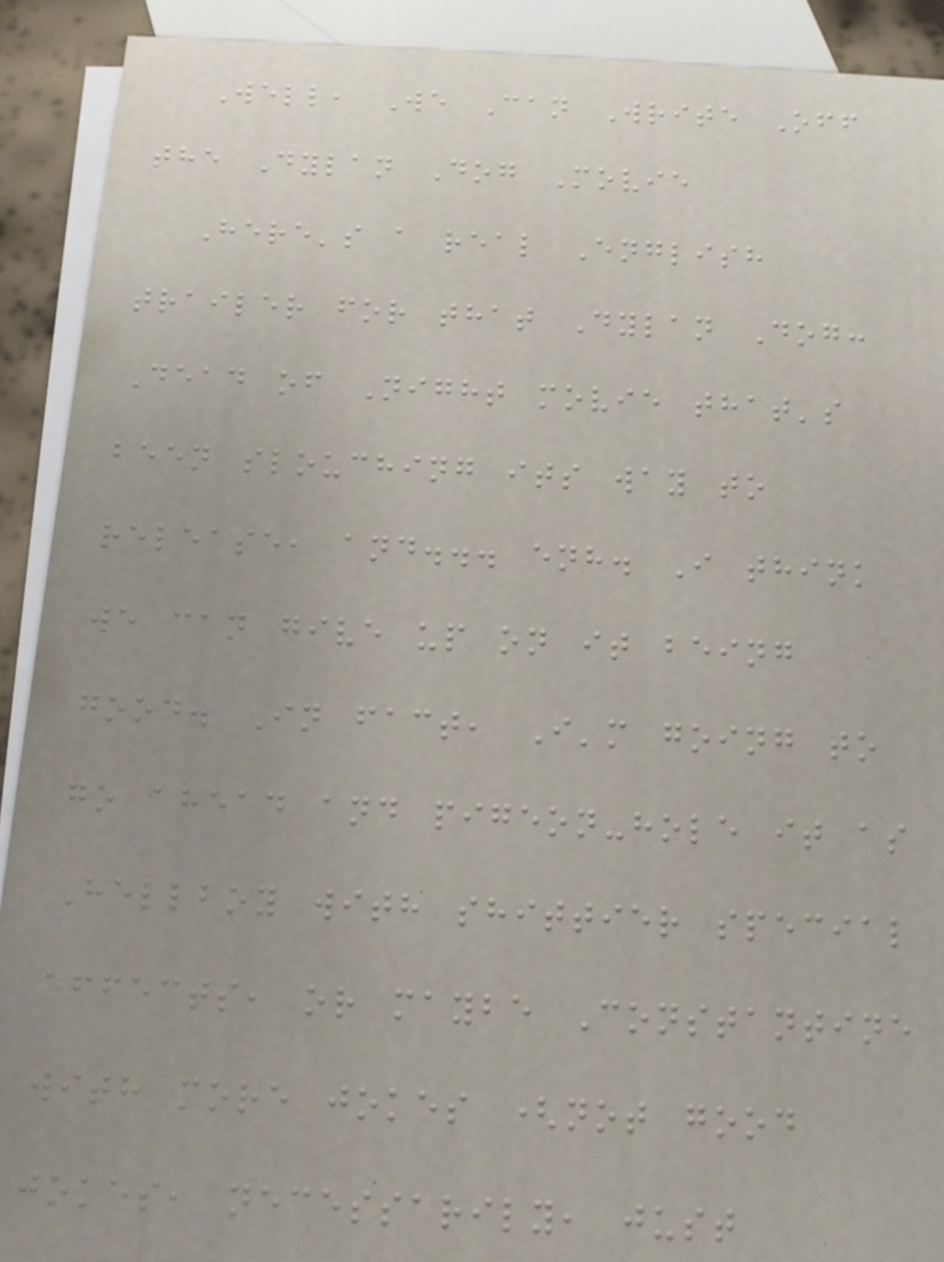Well, We Can Write Off
the Dylan Dog Movie
Here's a real English
trailer for that Dylan Dog:
Dead of Night movie that's
been slouching its way to
release, and... enh. I think
we can give up on it being
good. In fact, I'm going to
go ahead and pigeon-hole it as
Hellboy with shittier special
effects, or maybe Constantine
with more jokes (not good
jokes, necessarily, just
